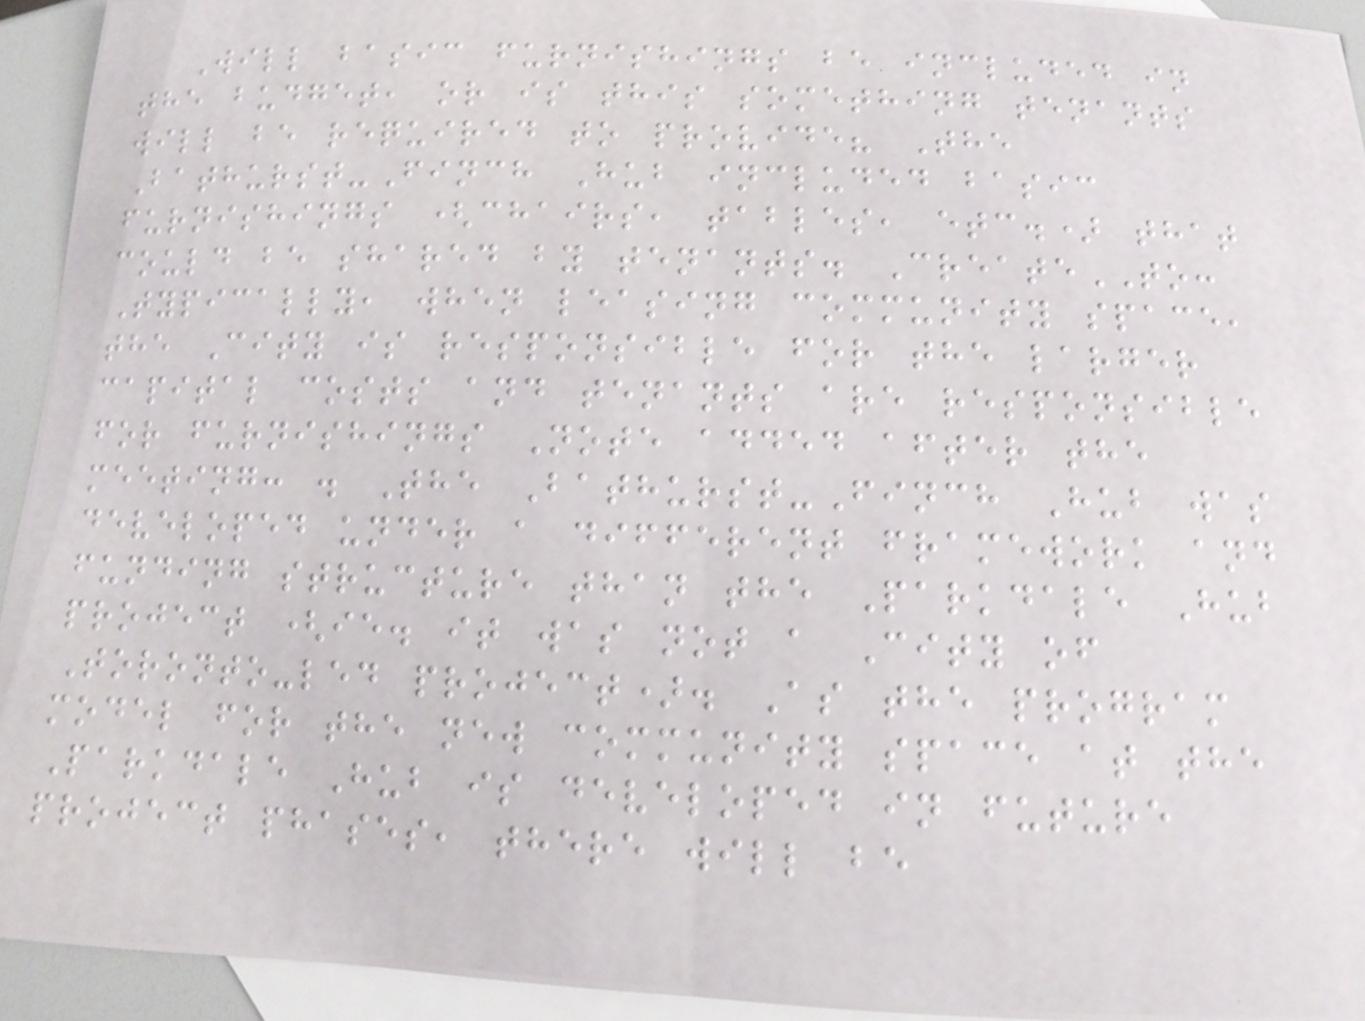Will basic furnishings be included in
the budget, or is this something tenants
will be required to provide? The
Bathurst-Finch Hub included basic
furnishings (chairs, tables, etc.) that
could be shared by tenants. CreateTO:
Typically, when leasing community space,
the City is responsible for the larger
capital costs and tenants are responsible
for furnishings Note added after the
meeting: . The Bathurst-Finch Hub was
developed under a different framework and
funding structure than the Parkdale Hub
project (ie. it was not a City of
Toronto-led project). As the program
model for the new community space at the
Parkdale Hub is developed in future
project phases, there will be
